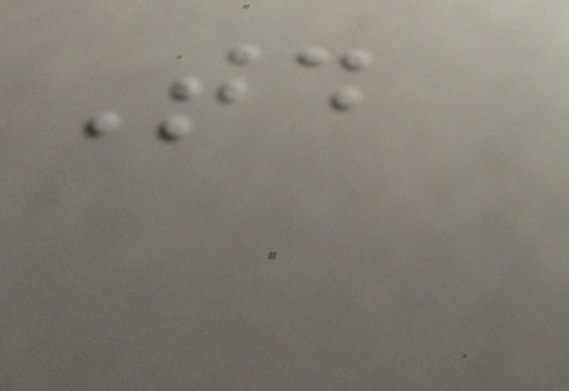Today
